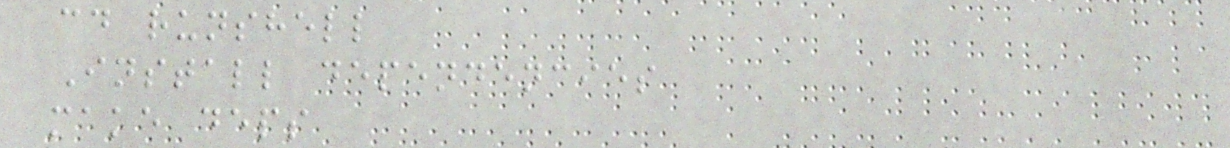cd runshell
Install dependencies
make deps
